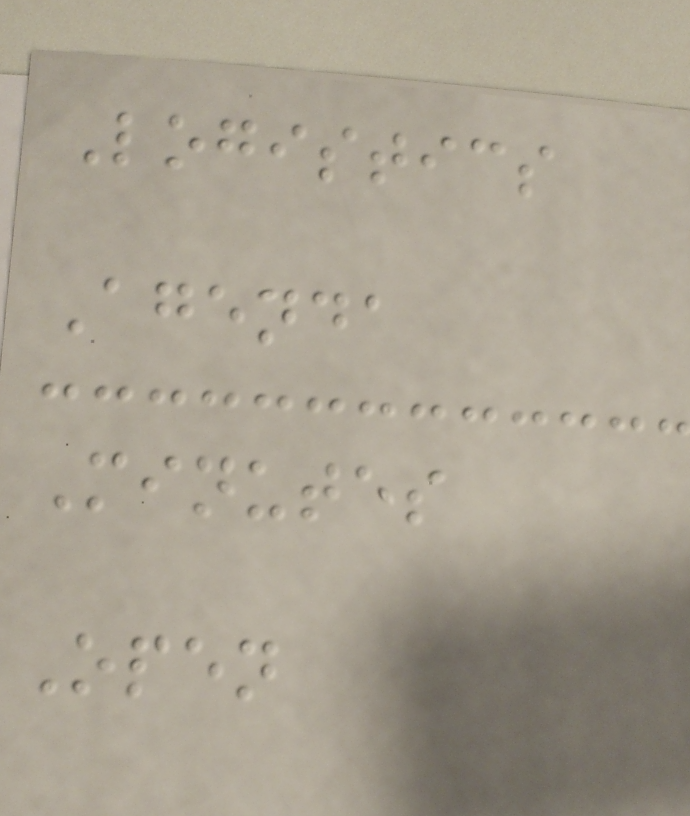Logistics
Agenda
Minutes
Open
